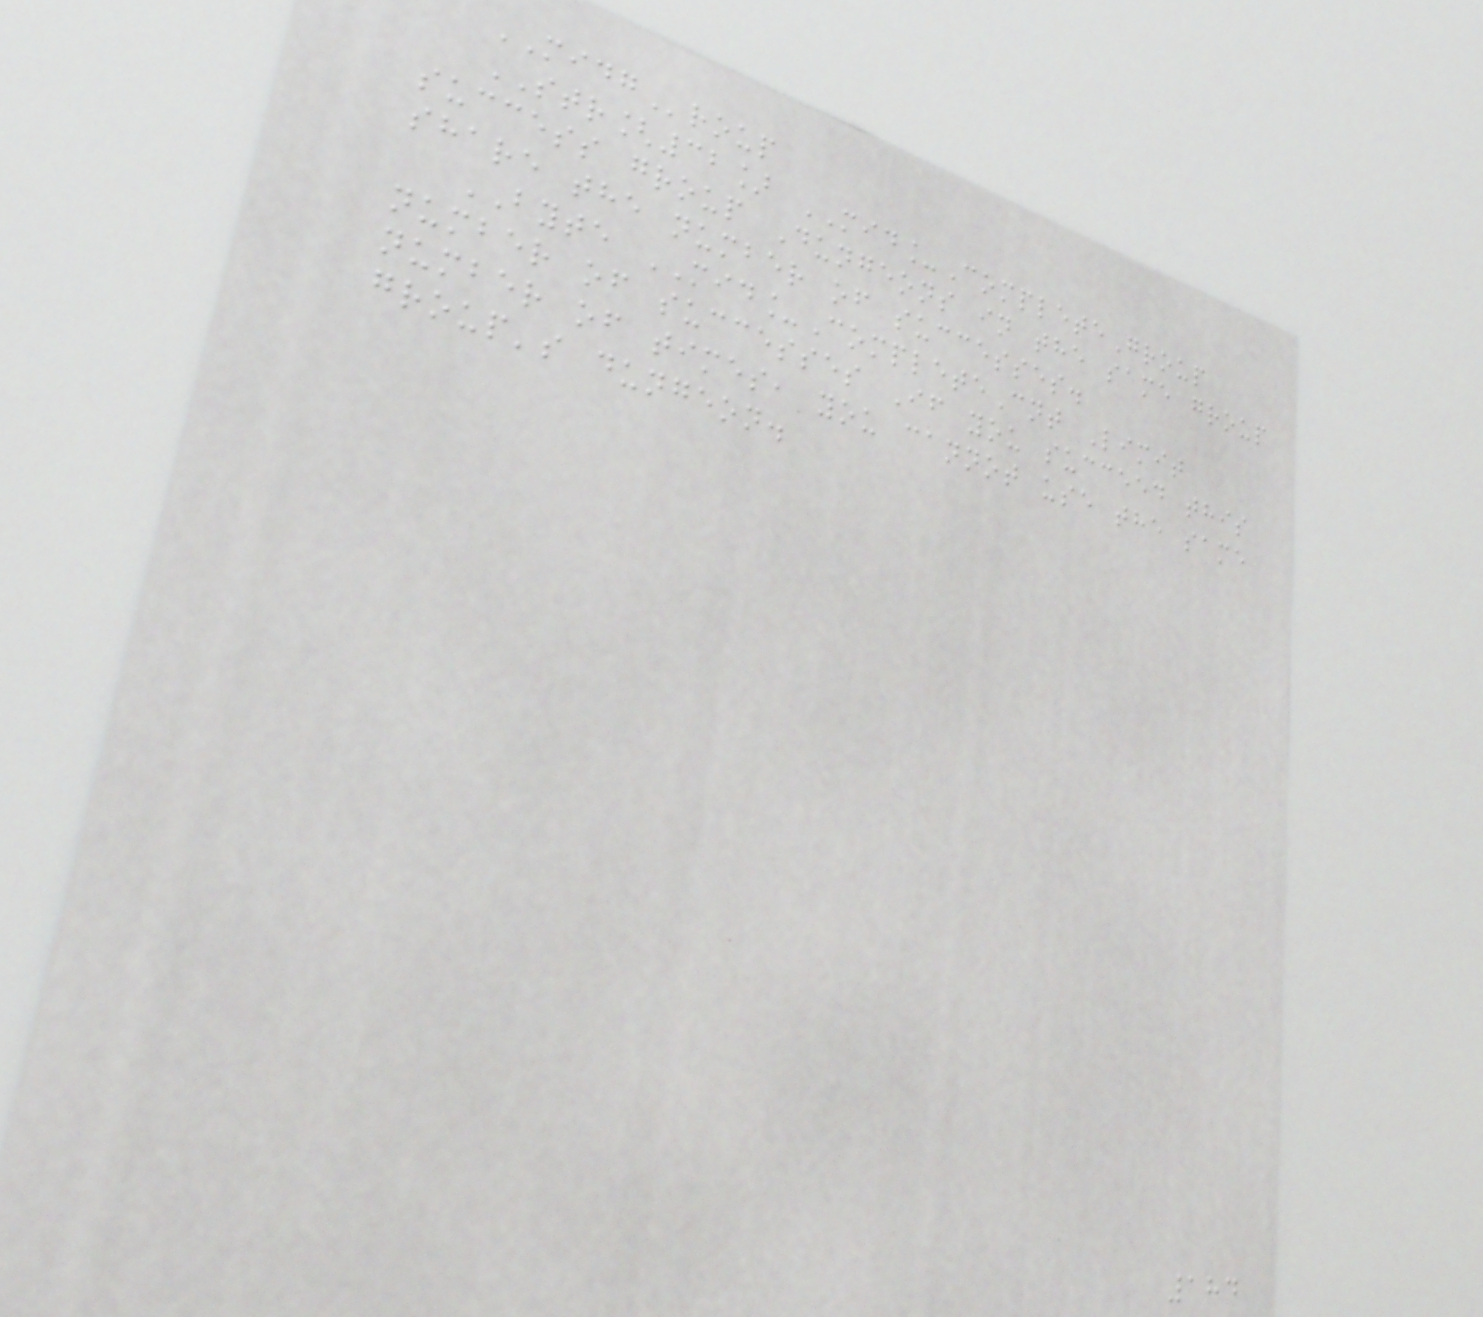MIDGroup
STR[32] MID_CompleteGroup
success group Dungeons in the same group
share the number of successes.
BYTE MID_CompleteCnt Limit
number of successes If you succeed this
number of times, you cannot use the same
group's dungeon.
184
